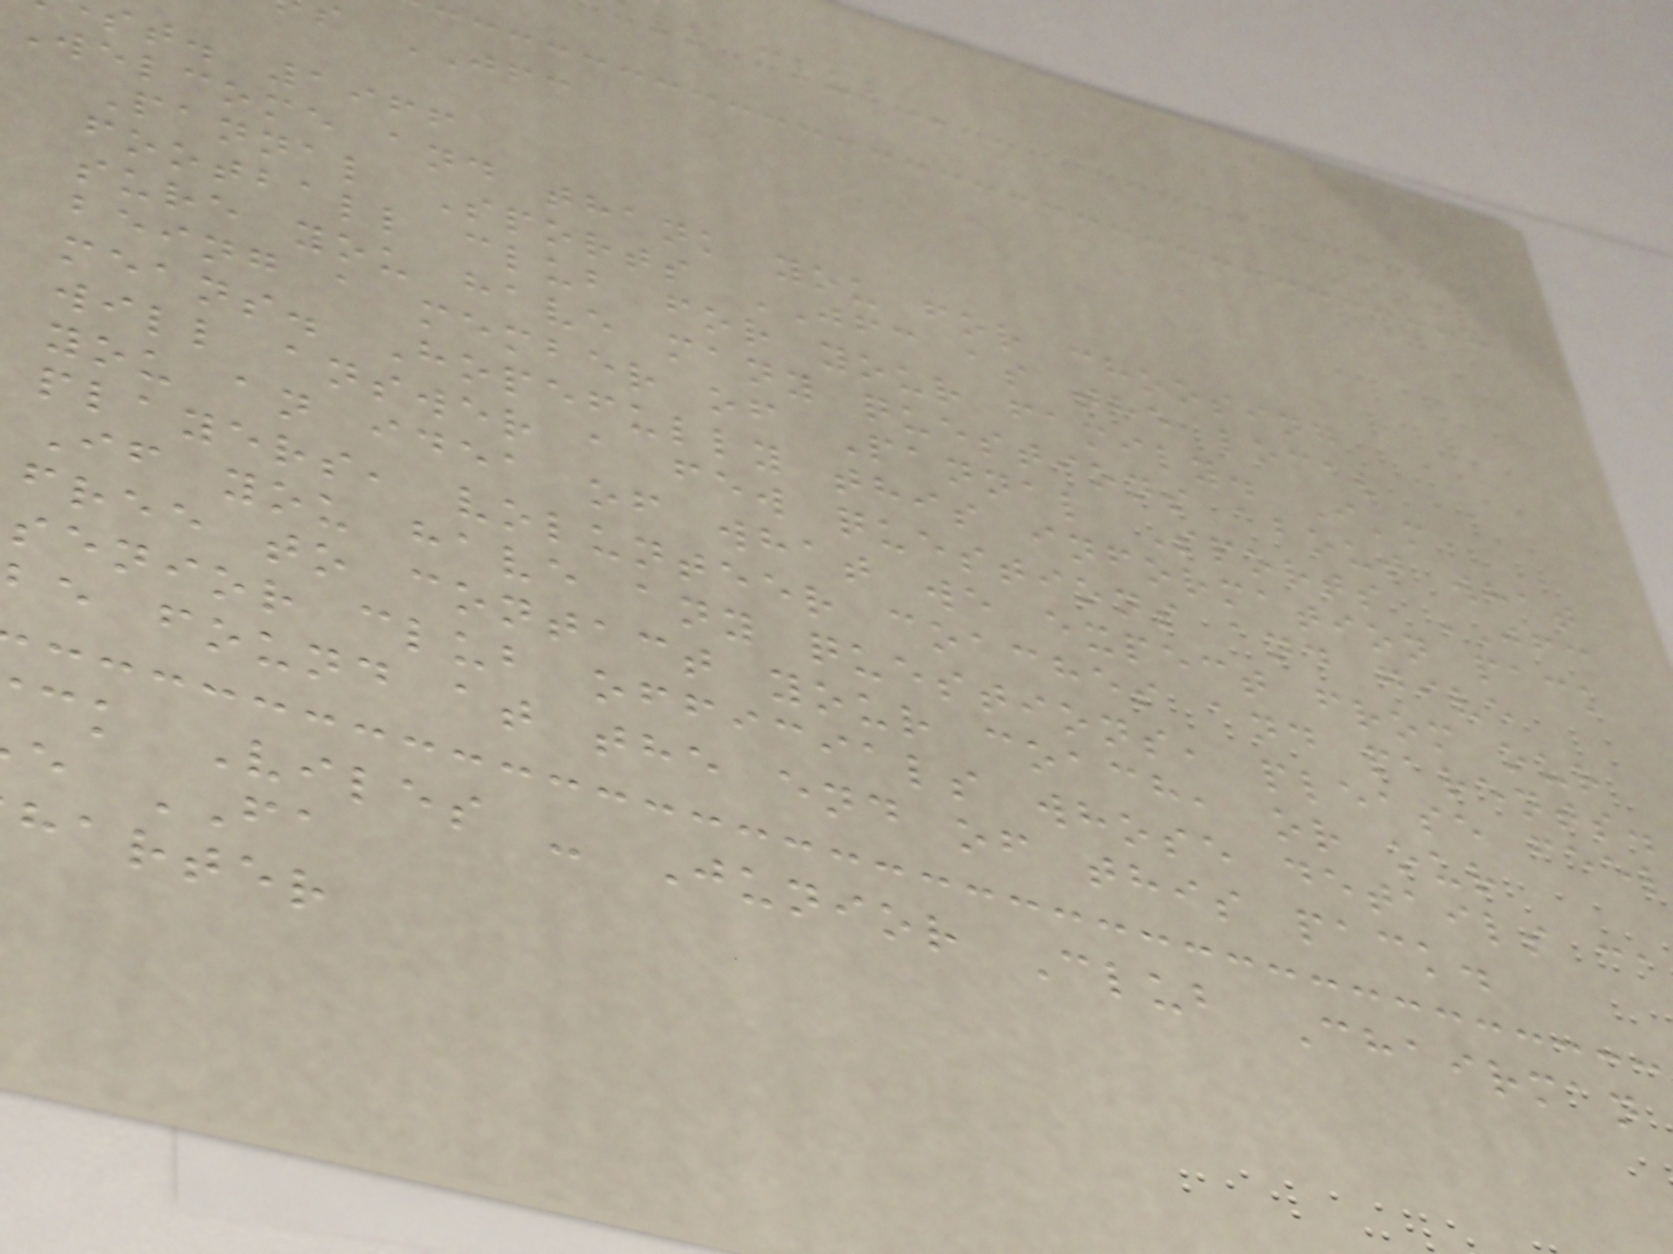JFC
st. 1966
Welcome and thank you for choosing
Pannal Sports JFC as the local
football club for your family. I'm
sure you have many questions about what
being a member of Pannal Sports JFC
means. Hopefully this information pack
will answer a few questions and give
you an idea of what we expect from our
players, volunteer coaches and parents.
If you have any questions, please feel
free to contact your coach, or our
senior club officials whose details ca
be found at the end of this pack.
ck Viles - Junior Club Chairman
e FA
harter
